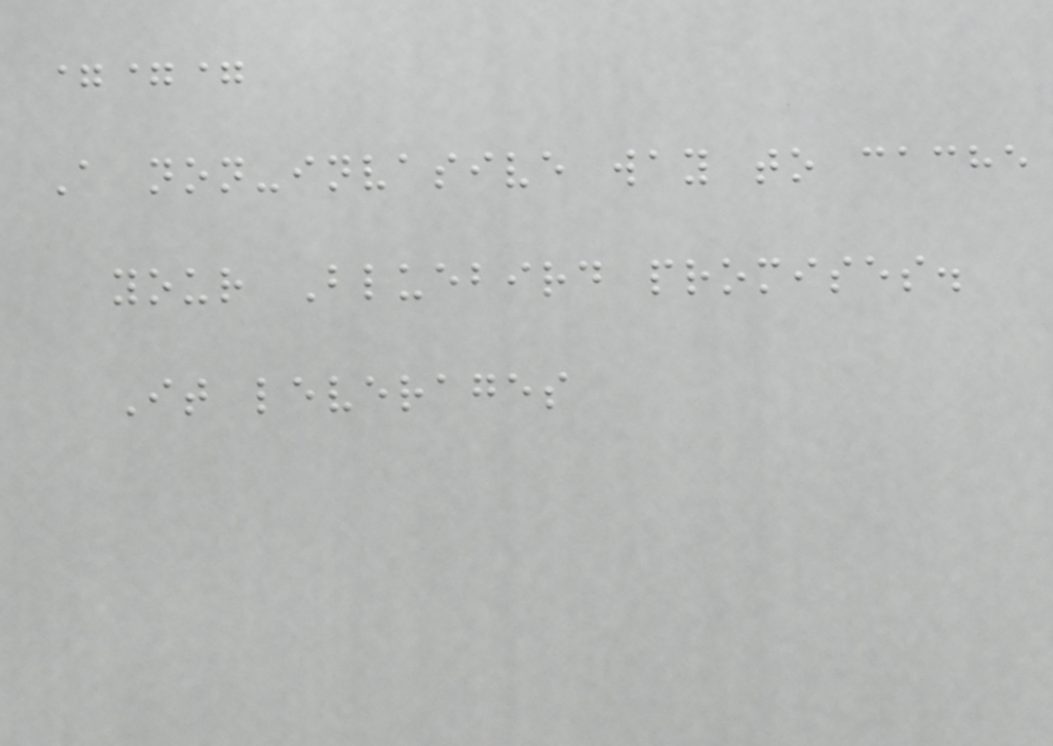===
A non-invasive way to cache
your Bluebird promises.
It leverages
